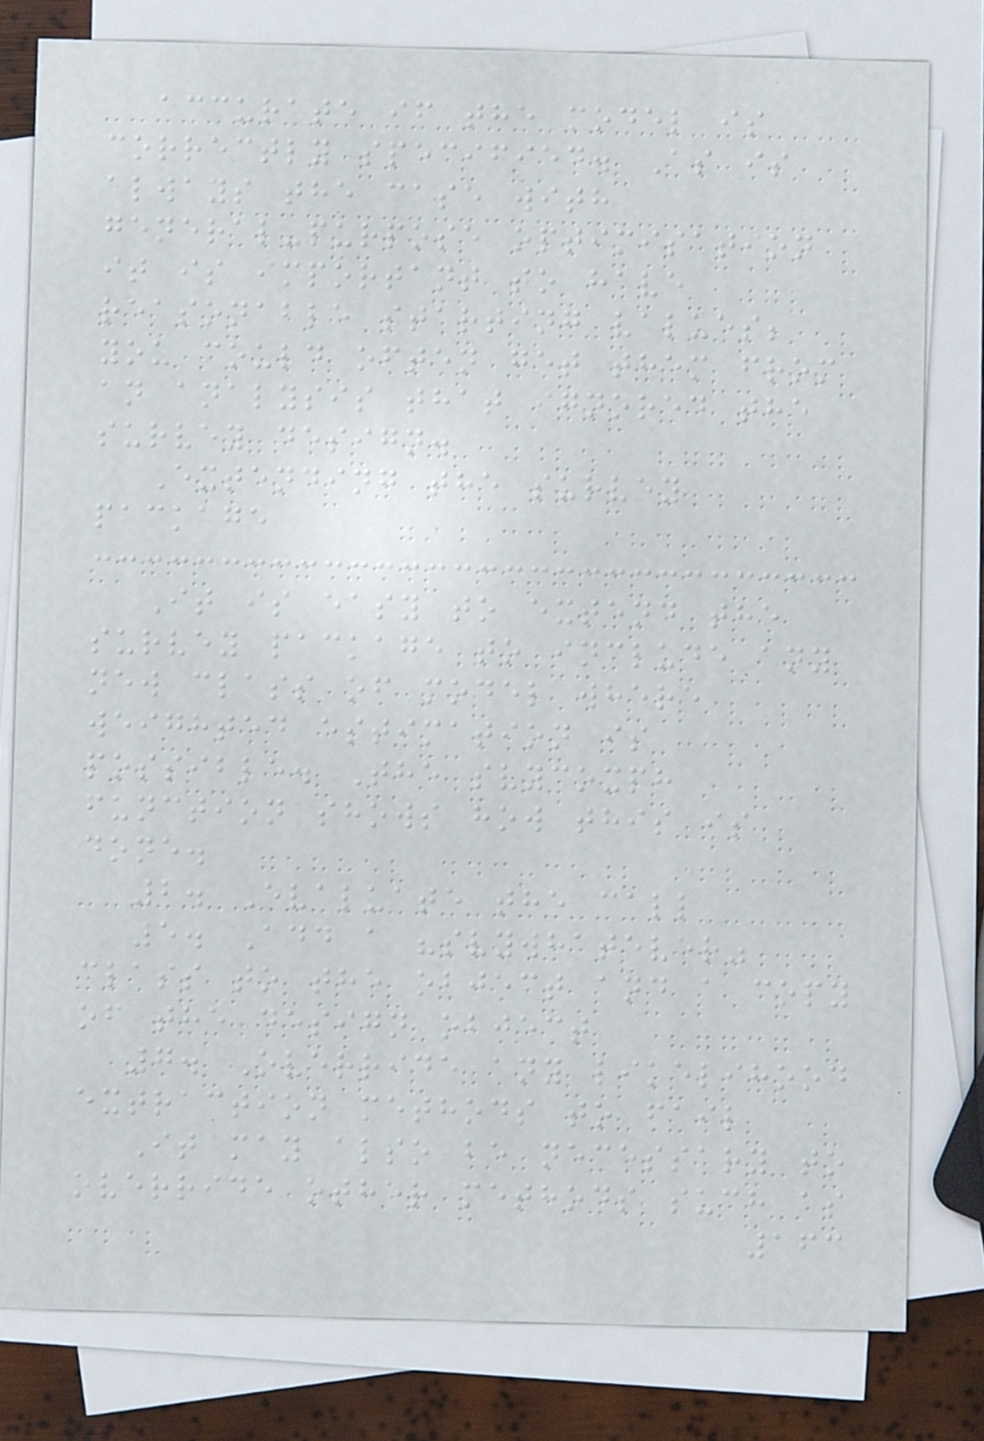accurate if the model is
correctly specified. As is
always the case with
general-purpose optimisation
it is important to have
reasonable starting values;
you could often get them from
an analysis that ignored the
survey design.
Extending the survey
package
It is easy to extend the
survey package to include any
new class of model where
weighted estimation is
possible. The svycoxph
function shows how this is
done.
2. Evaluate the call
5. Add a "svywhatever"
class to the object and a copy
of the design object
7. Override any likelihood
extraction methods to fail
It may also be necessary to
override other methods such as
163
